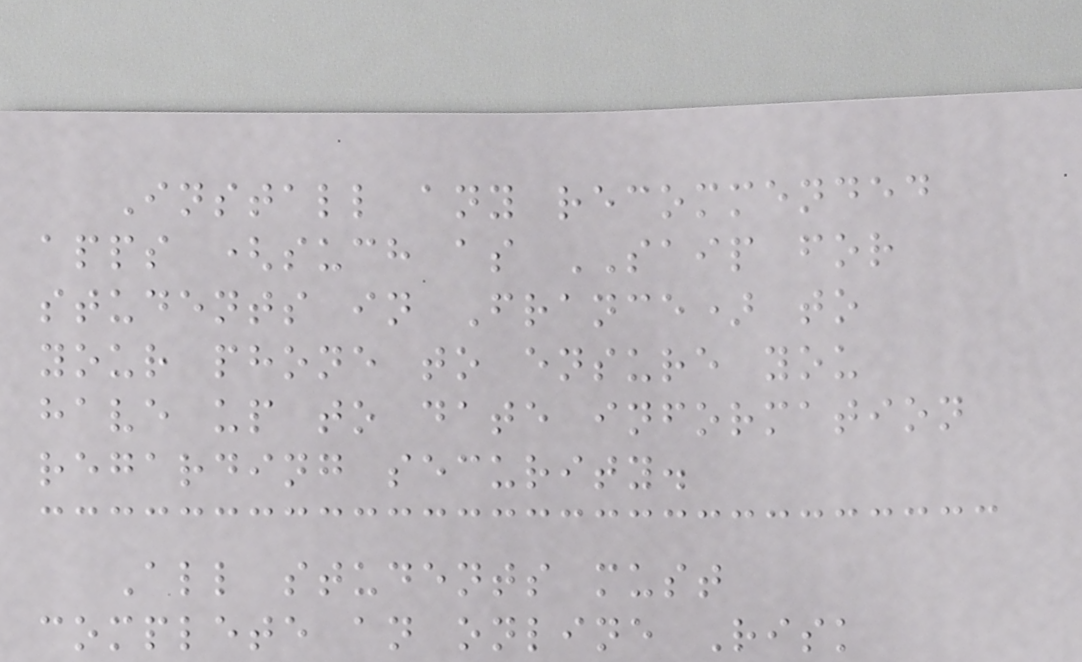Install any recommended
apps (such as SAIP for
students in France) to
your phone to ensure you
have up to date information
regarding security.
All students must
complete an online Risk
